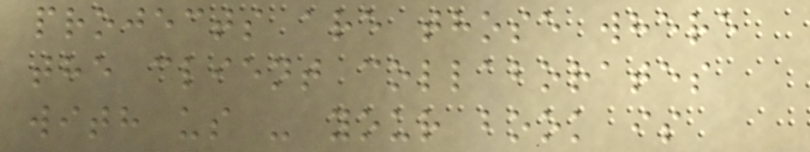projects are those where
the client collaborates
with us - your book is
